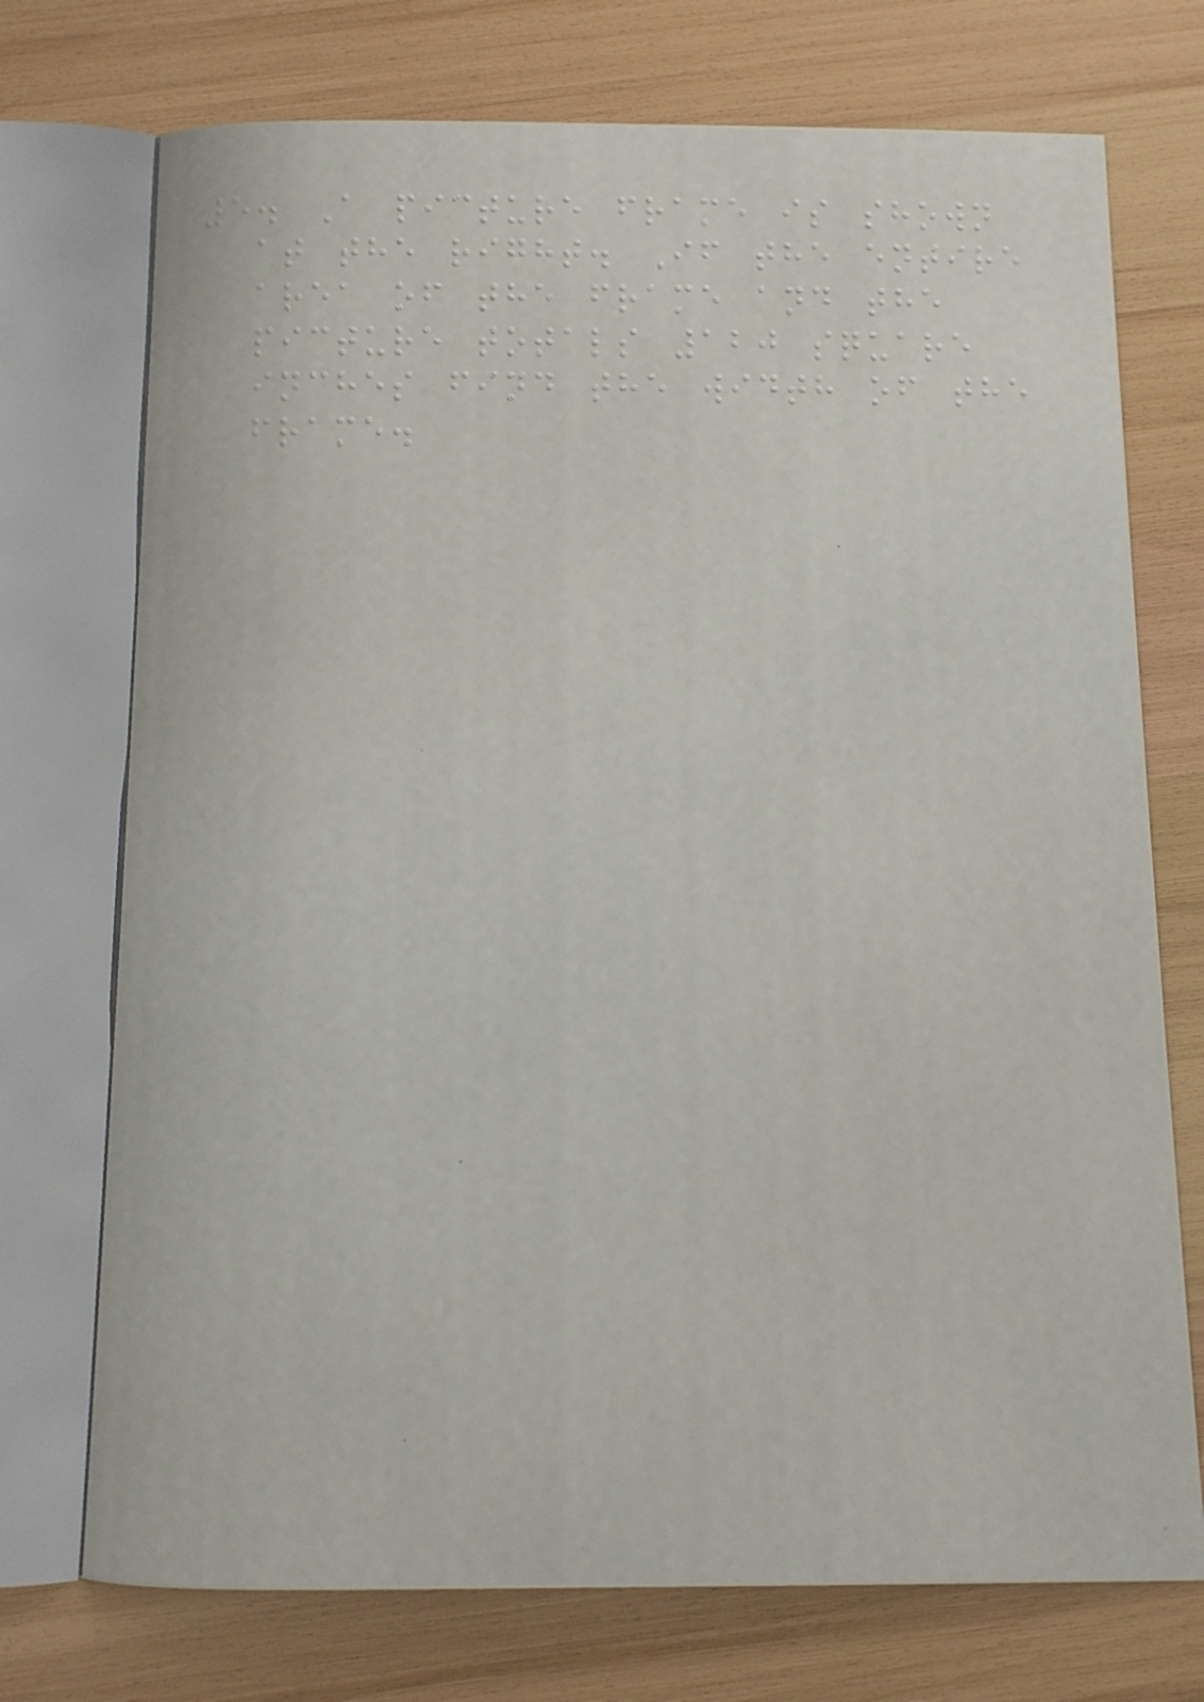5. A picture frame is shown
at the right. If the entire
area of the frame and the
picture totals 120 square
inches find the width of the
frame.
